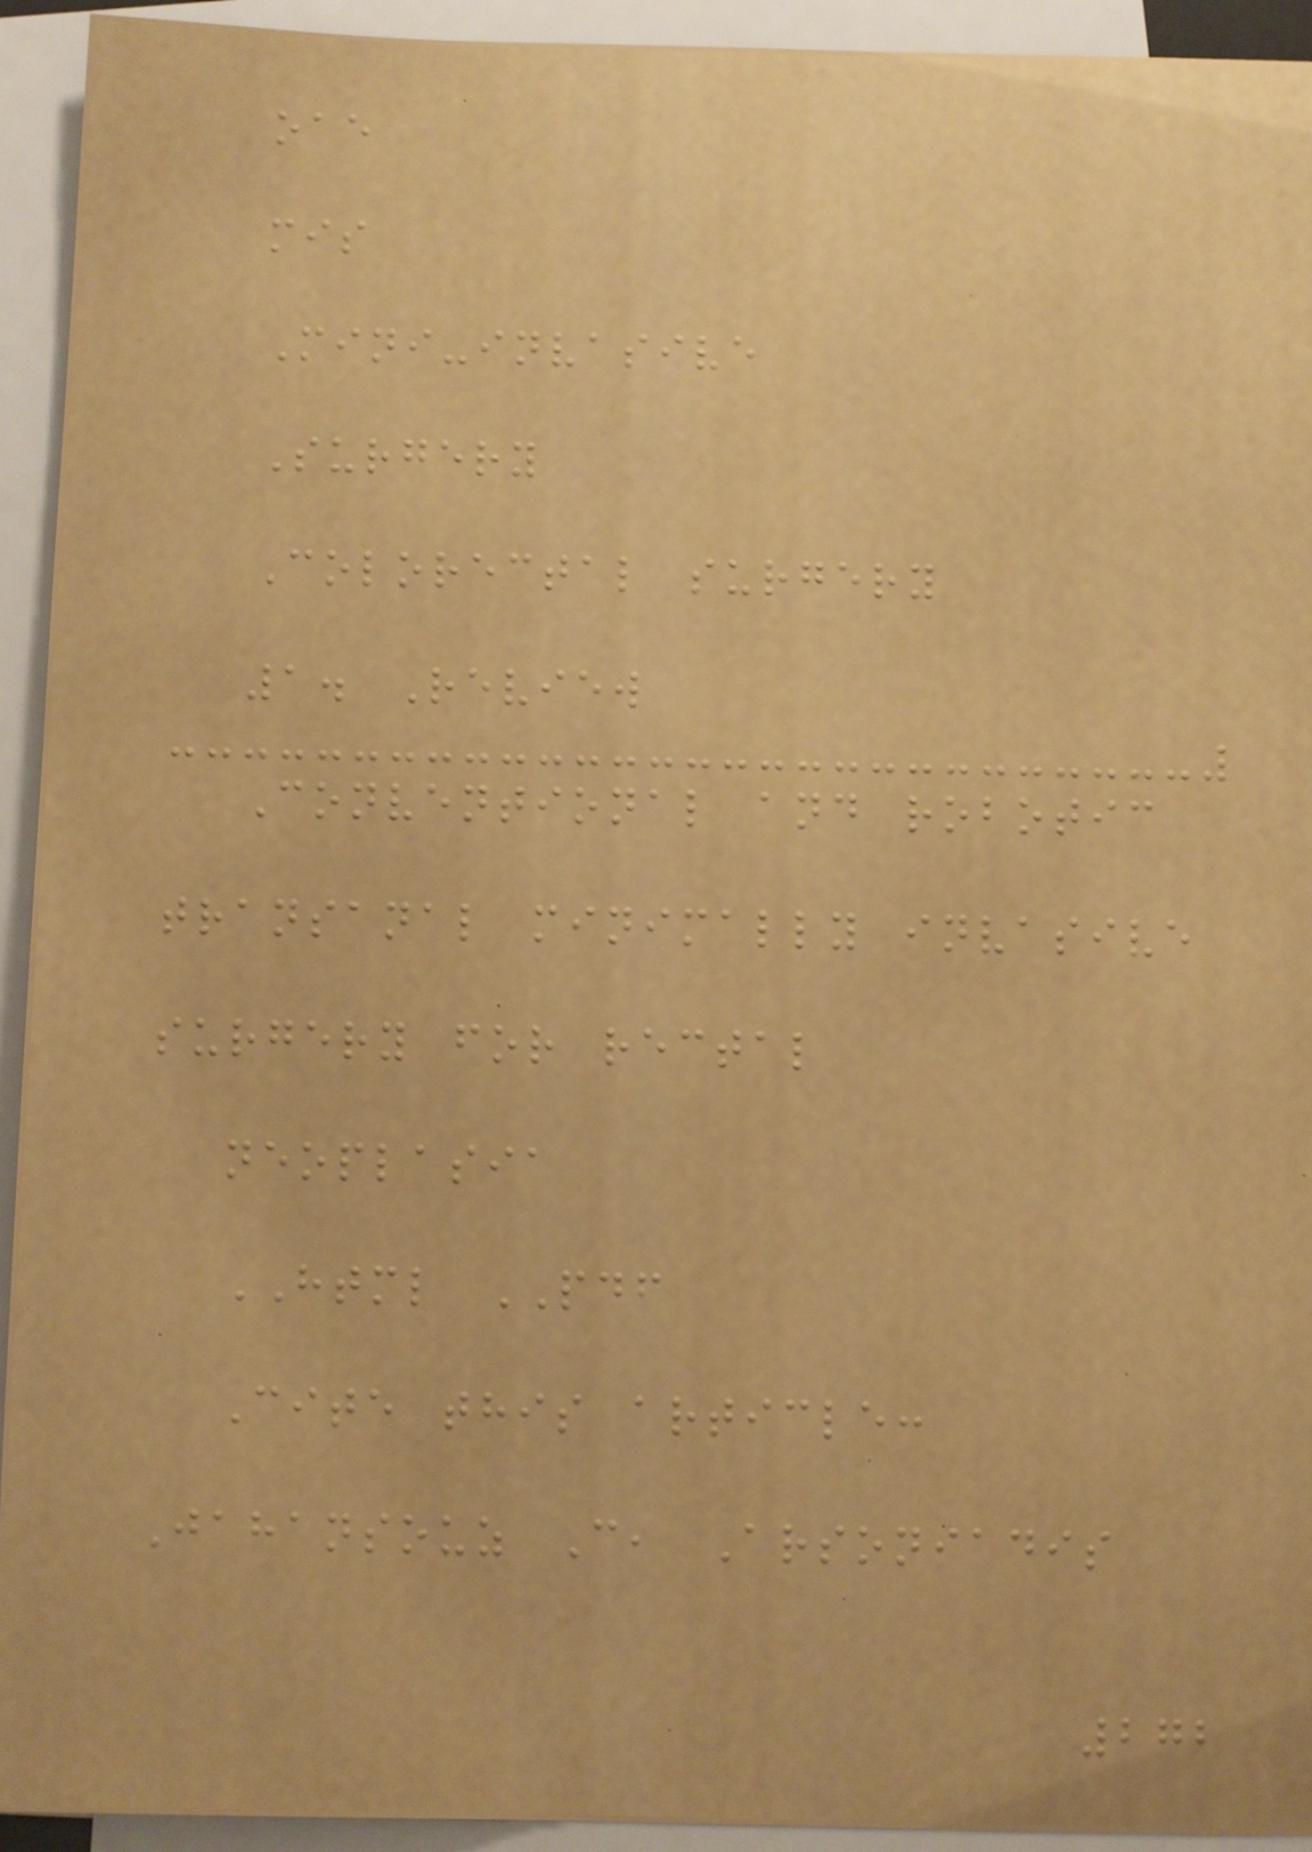oae
mis
Mini-invasive
Surgery
Colorectal surgery
1. Review
Conventional and robotic
transanal minimally invasive
surgery for rectal
neoplasia
HTML PDF
Cite this article:
Jahansouz C, Arsoniadis
272
